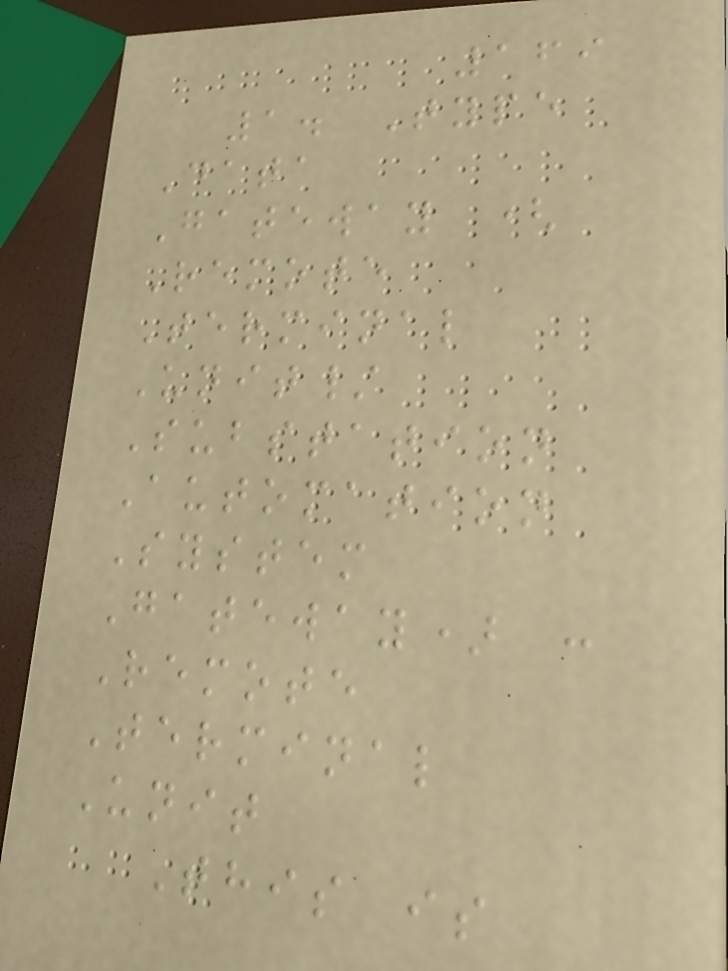169
1. Type
Data
Gateway (
Remote
Terminal
Unit/
Substation
Automation
System
Gateway) :
Remote
Terminal
Unit
This is
